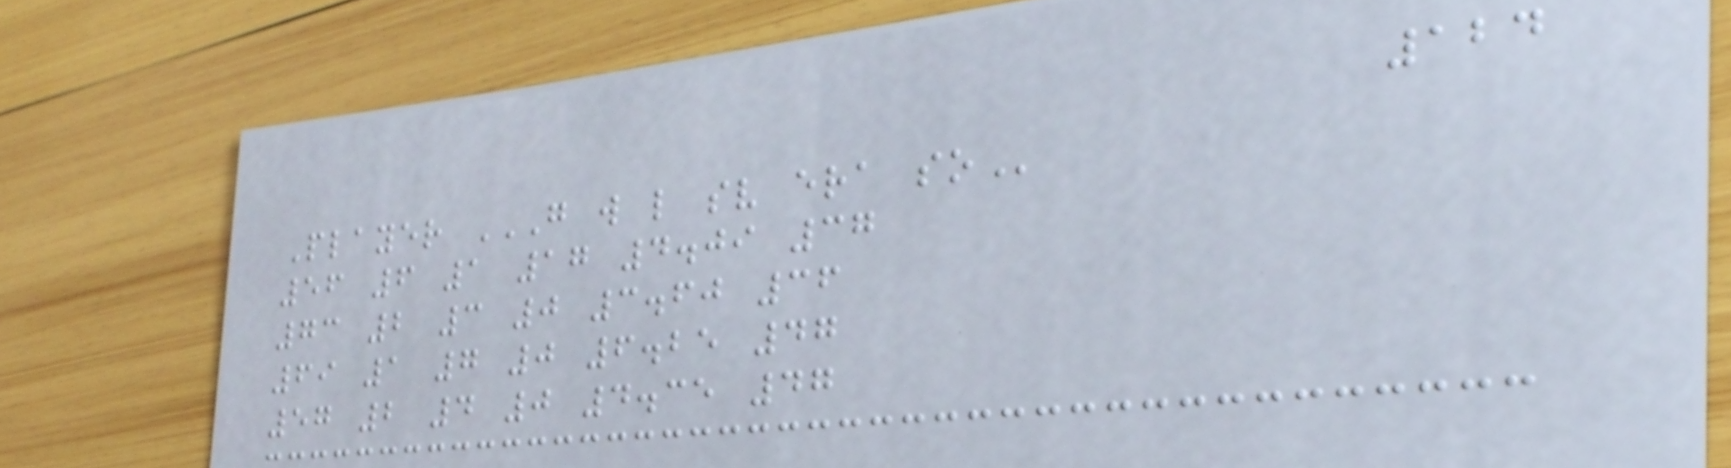124
Player G W L SV ERA SO
56 6 1 17 4.09 37
73 2 3 0 3.60 36
69 1 7 0 6.25 47
57 2 4 0 4.35 47
